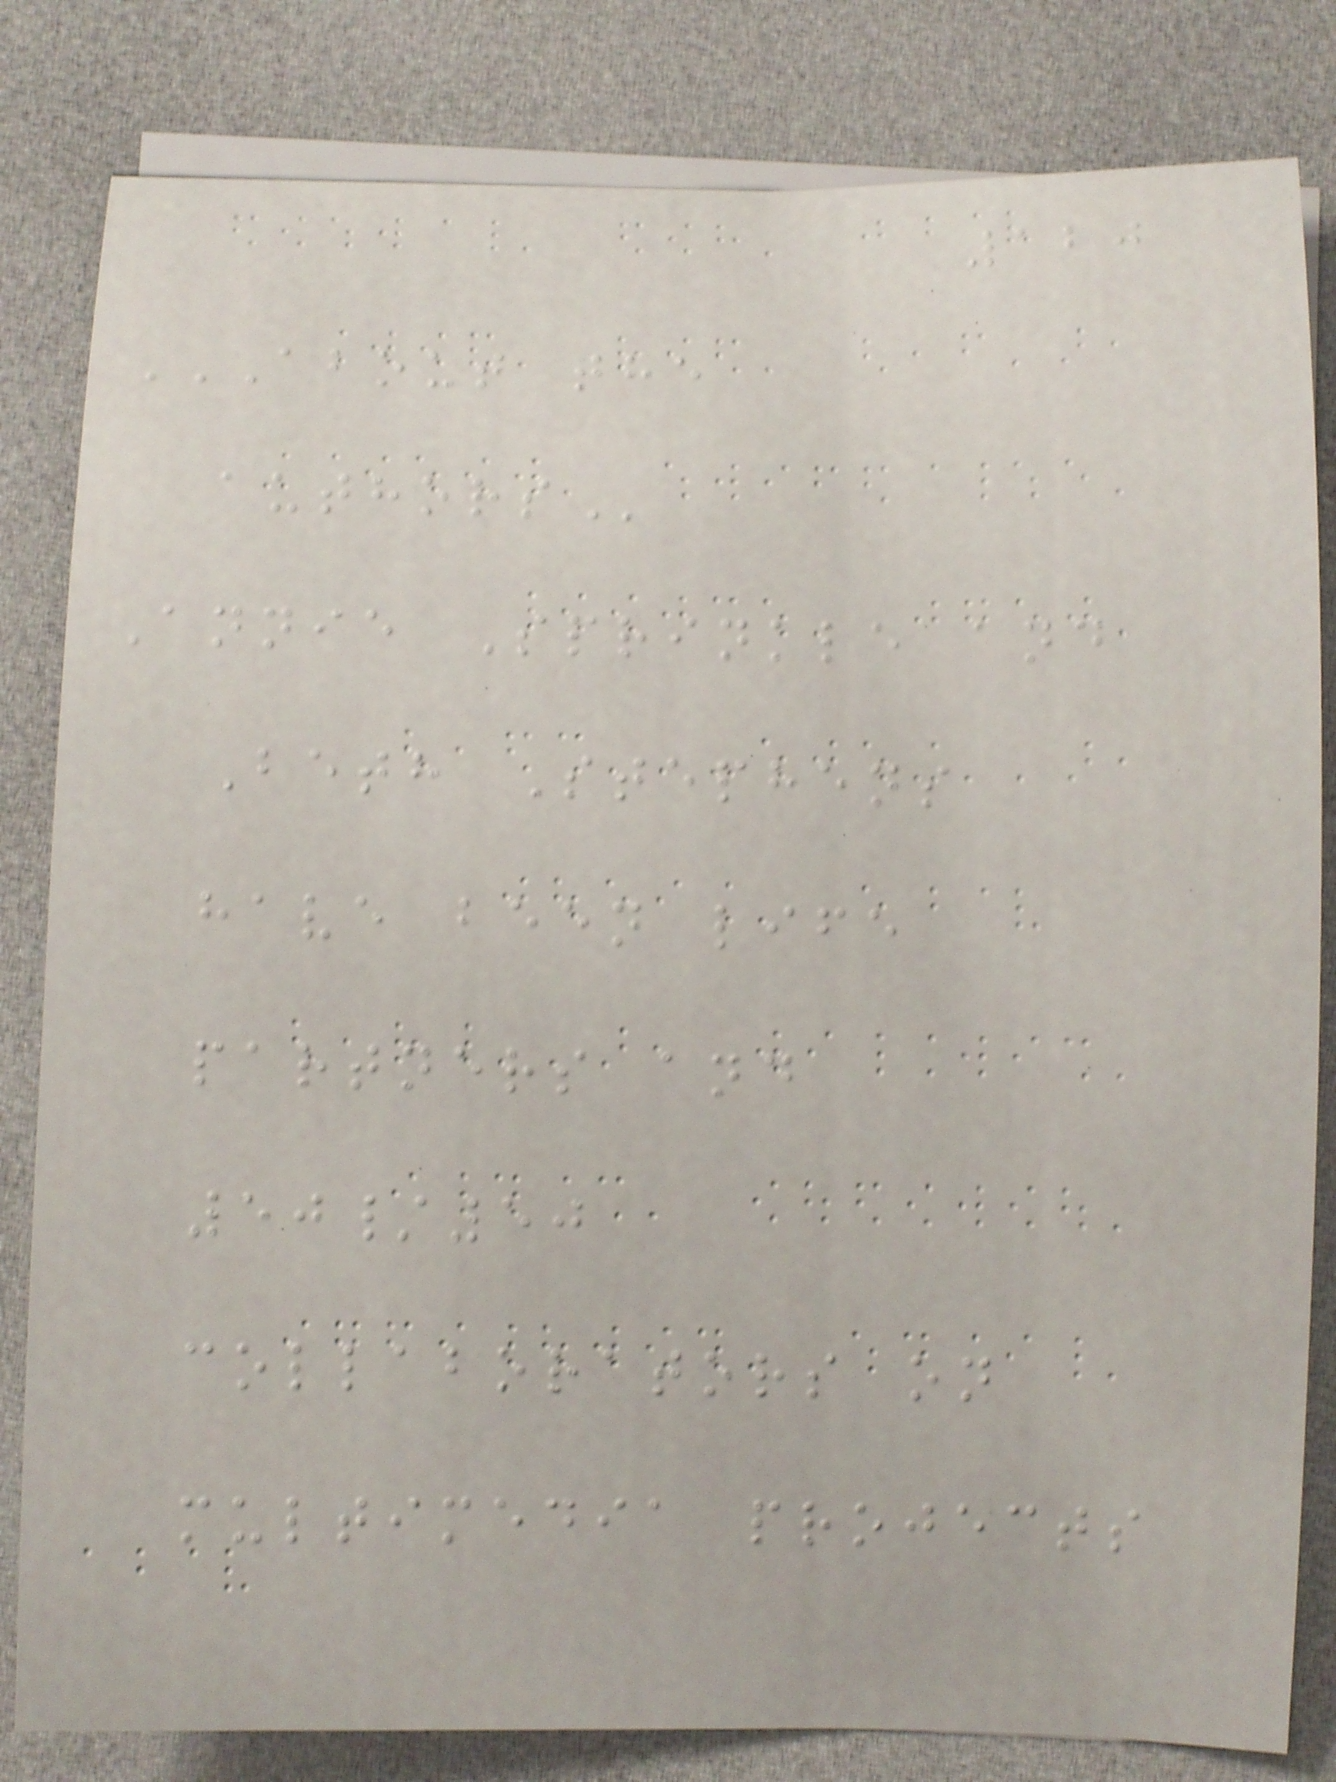120
ABOUT THE
AUTHORS
Annie Sprinkle and
Beth Stephens
have been life
partners and
50/50
collaborators on
multimedia projects
